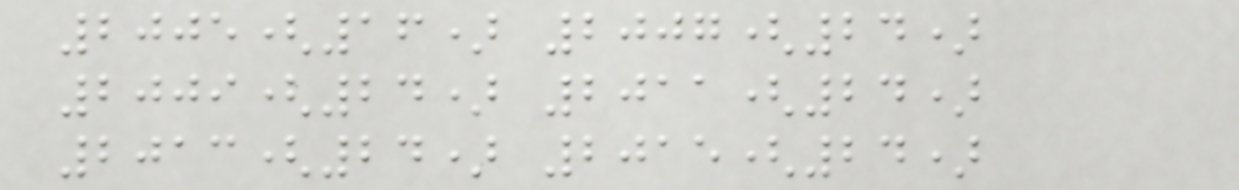2005(16) 2007(24)
2009(24) 2011(24)
2013(24) 2015(24)
